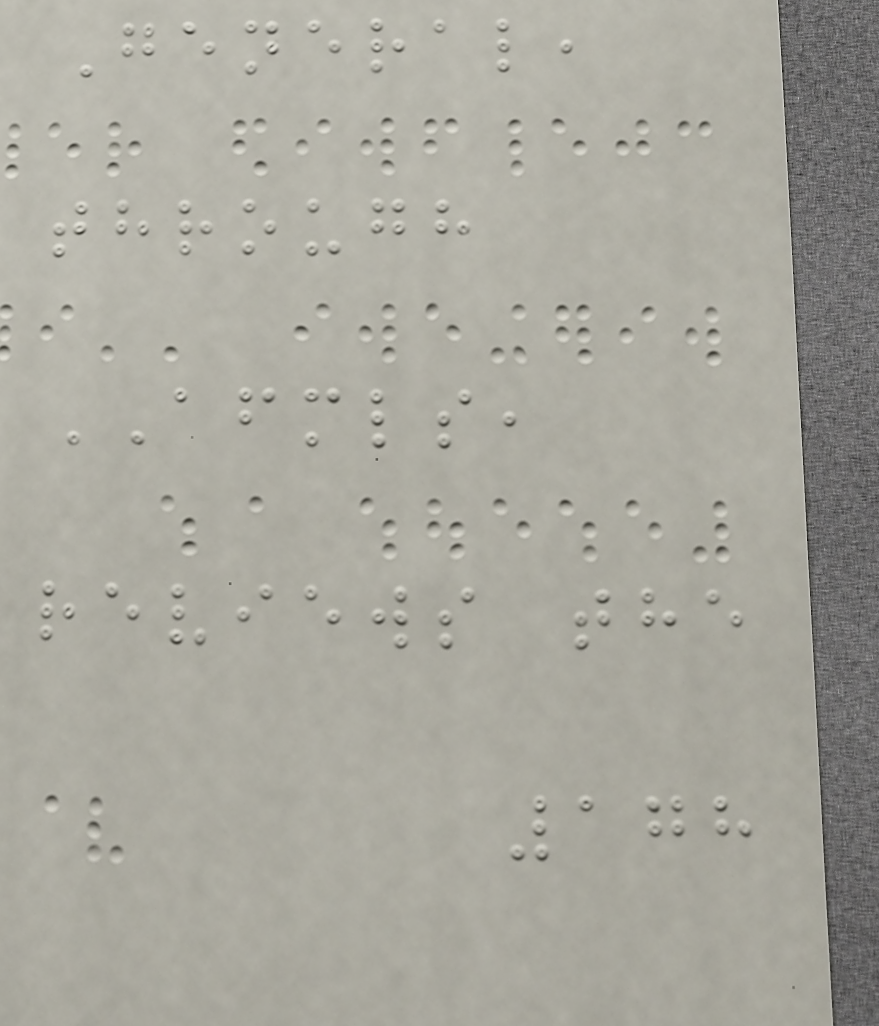General,
through
AFMLS,
reviews the
178
